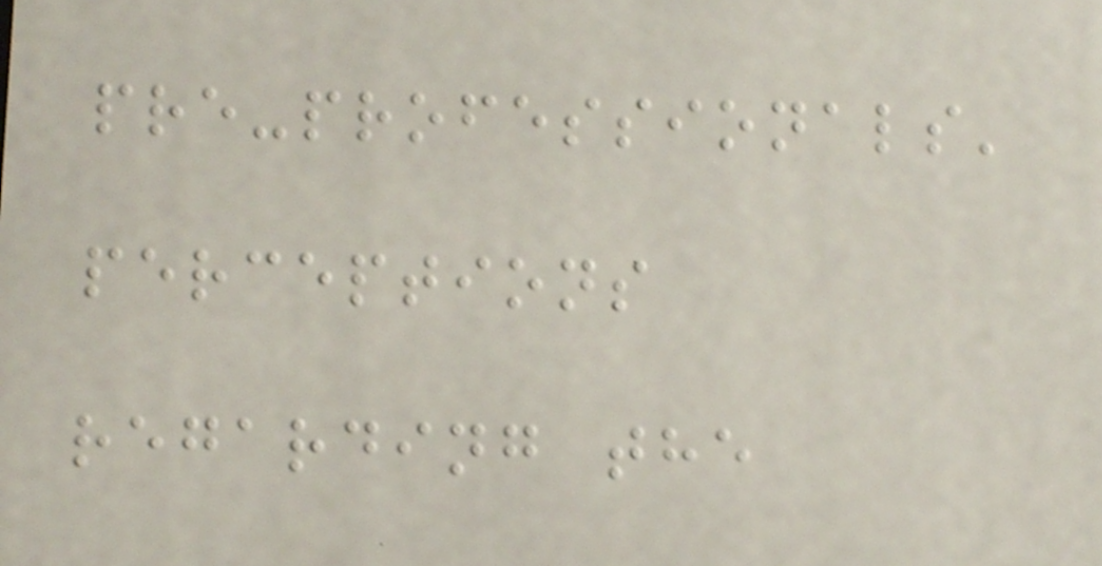pre-professionals'
perceptions
regarding the
